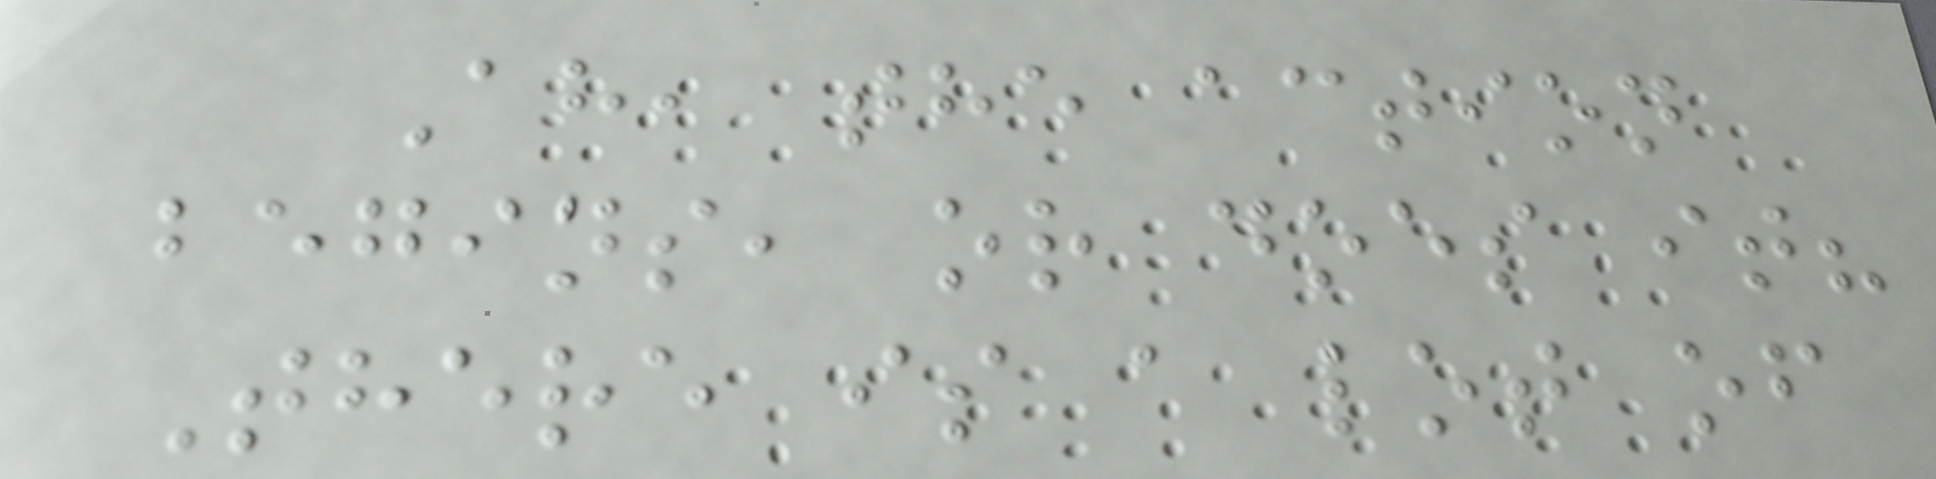Ah, the action
begins, or does it?
There is a lot of
